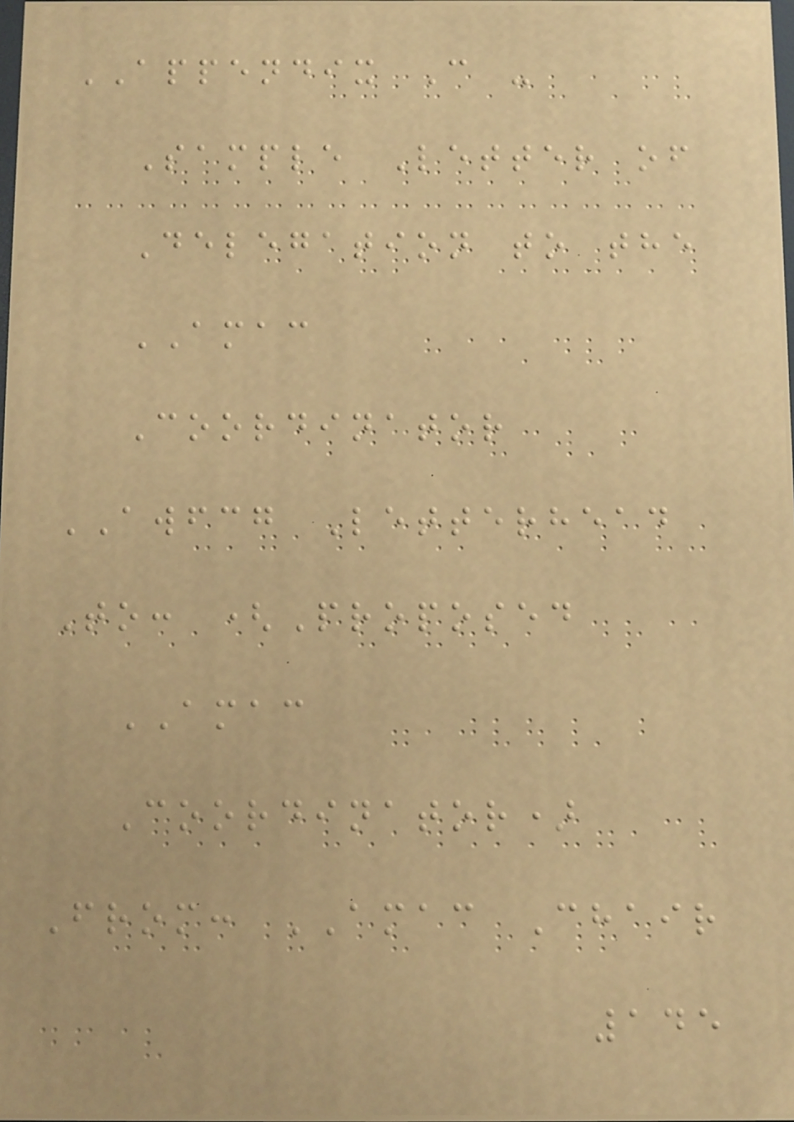APPENDIX C -
Sample Letter of
Delegation to the
AMAC
Coordinator
AWFCG Letterhead
To: (Proposed
AMAC
Coordinator)
From: AMAC Chair
145
